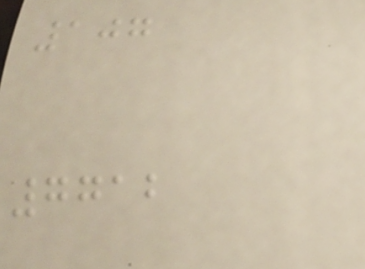107
7712
